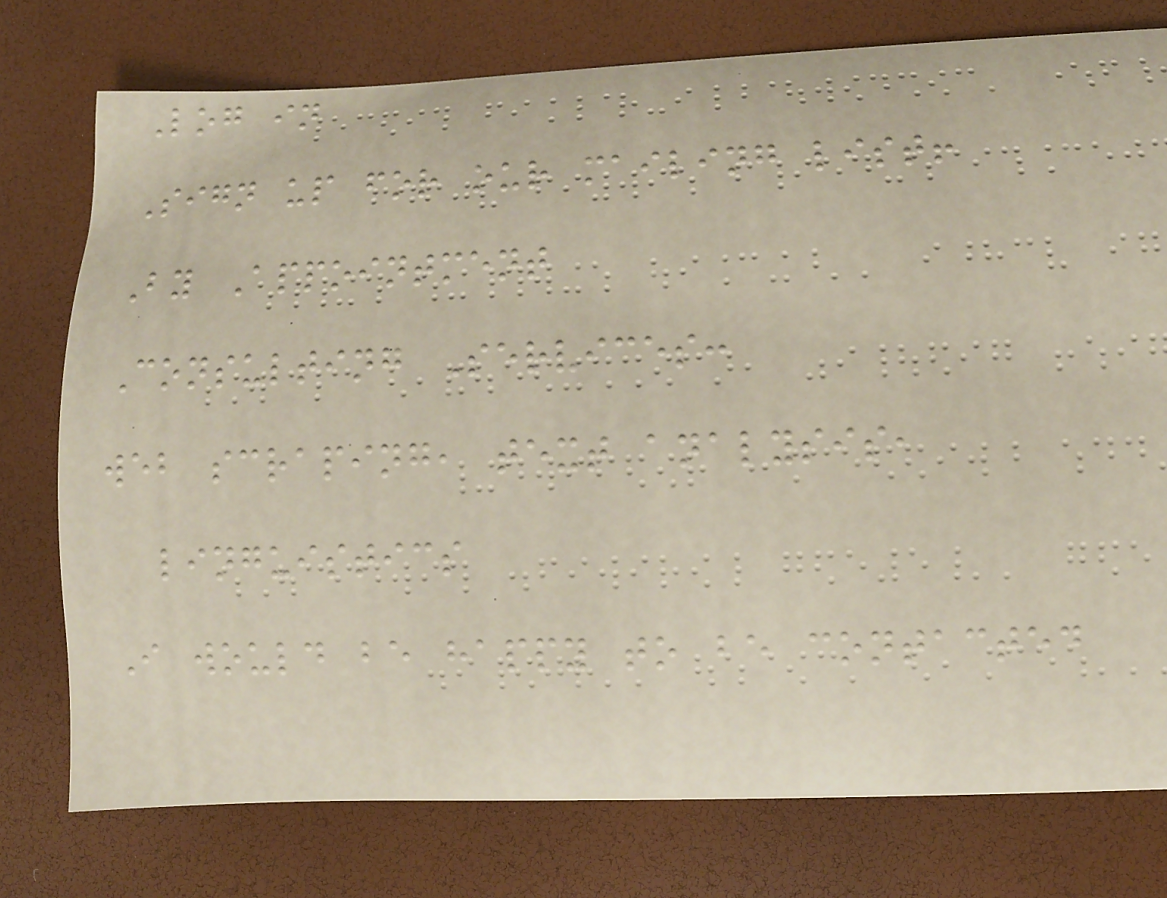Log in
Sign up for our mailing list!
By Appointment
Consulting Services:
web scraping, text analysis,
linguistics
I would be happy to be contacted
